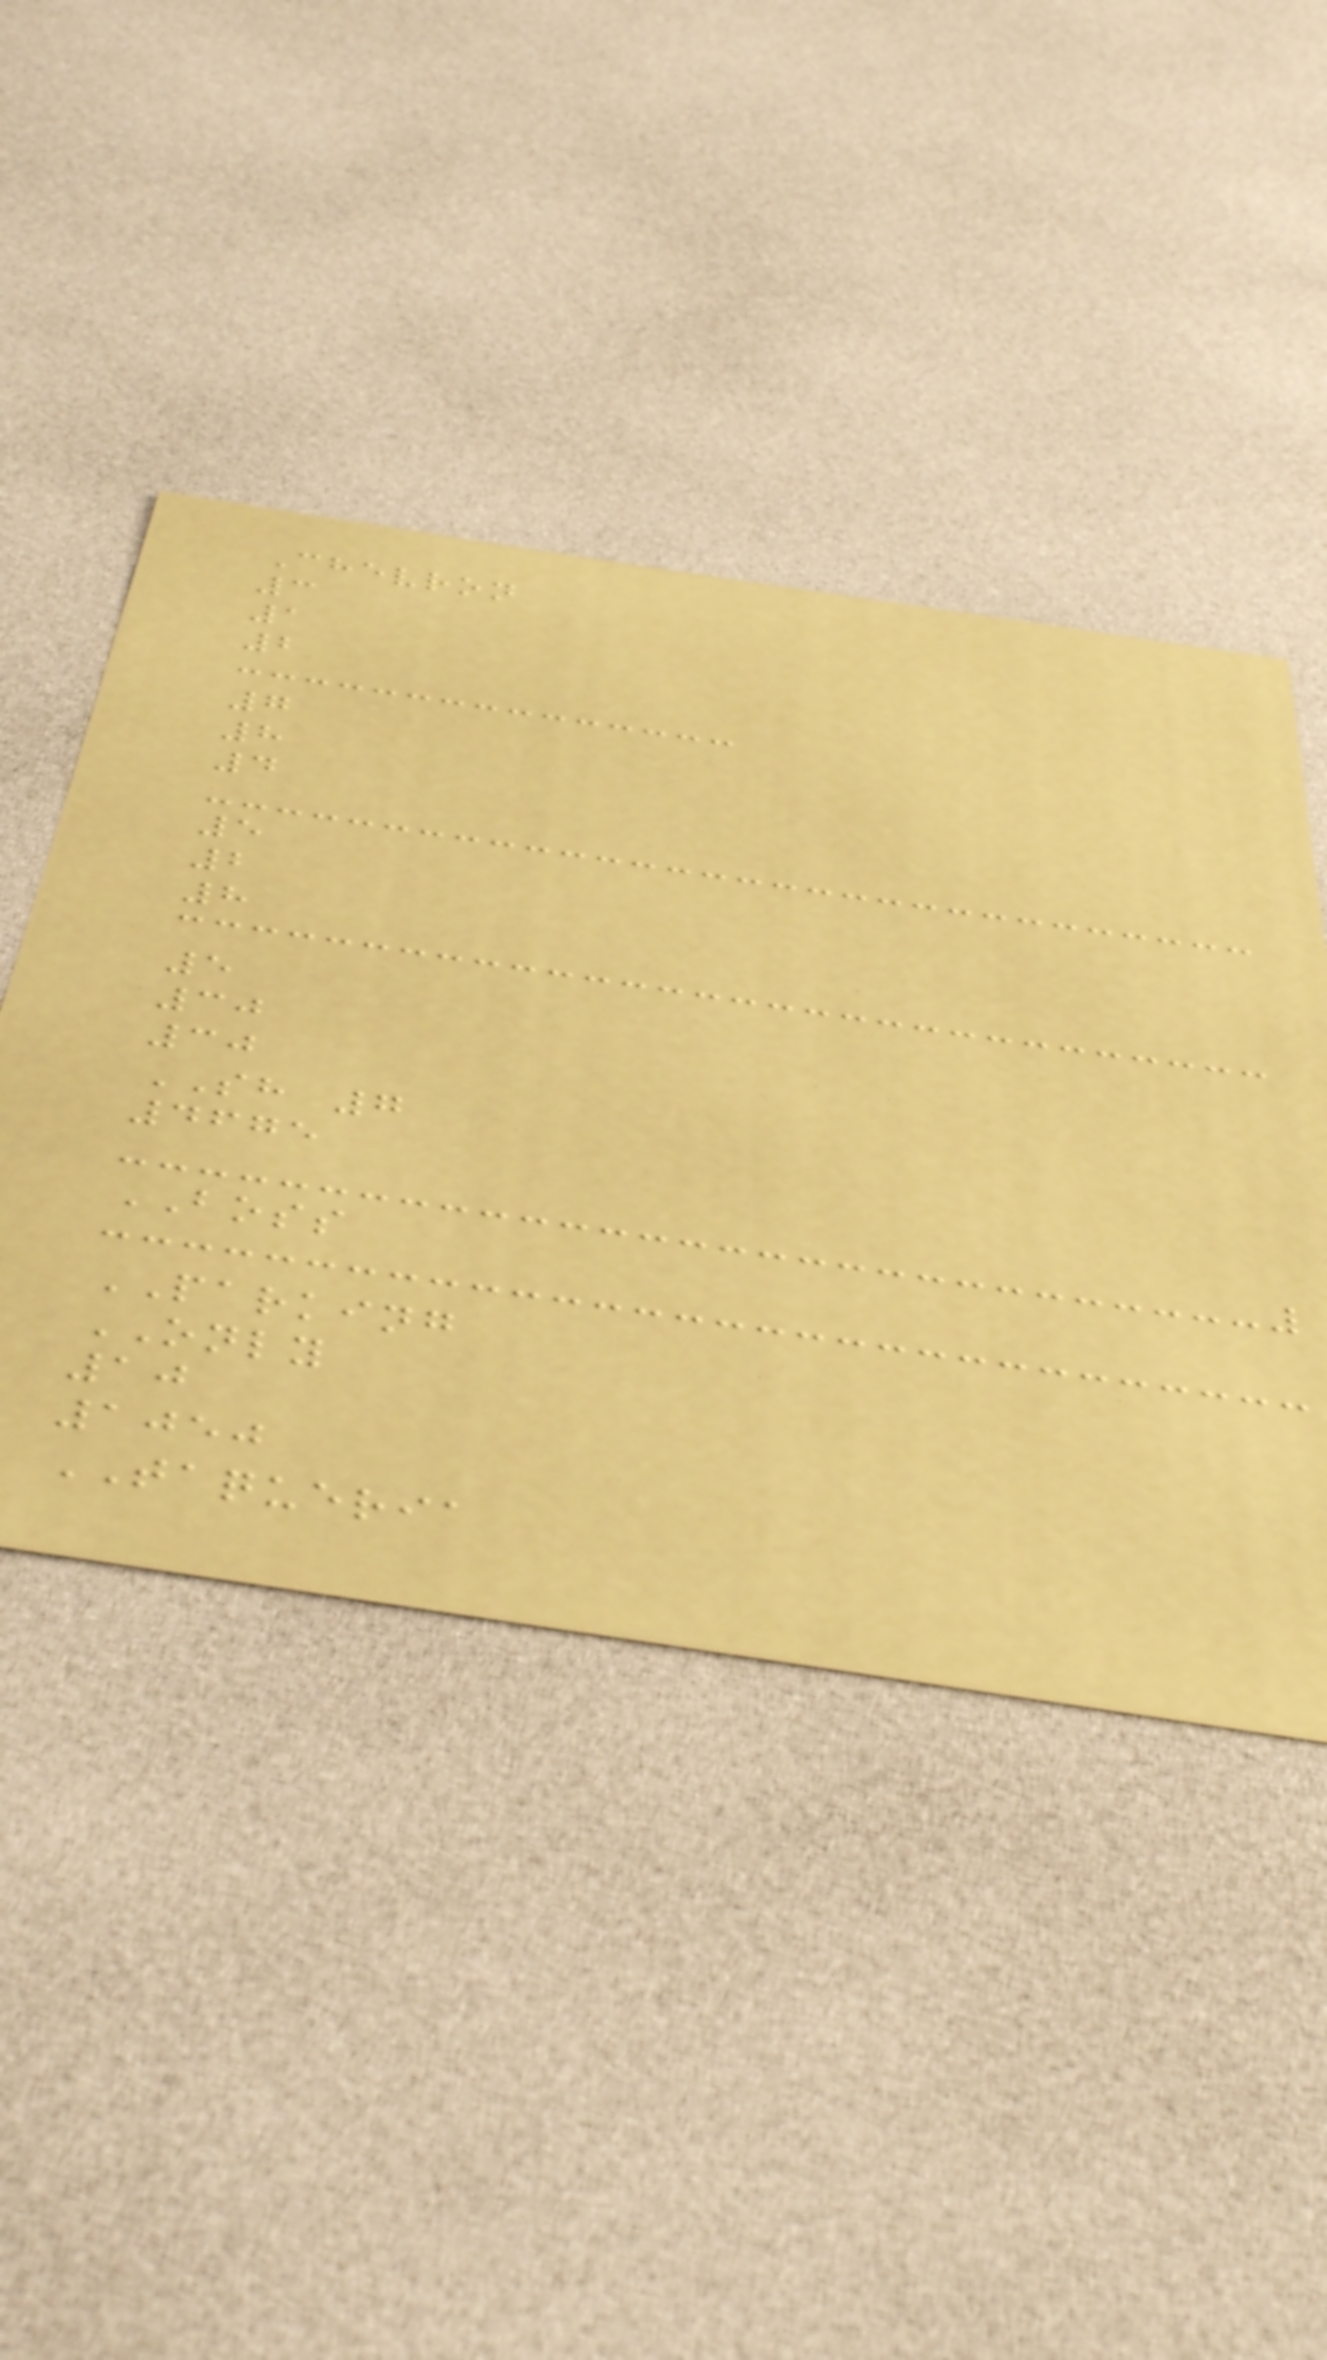Chevron
3
1
2
7
8
4
5
2
8
5
30
30
SH 7
4675
BOSS
PARKING
ONLY
10
1050
TAQUERIA
